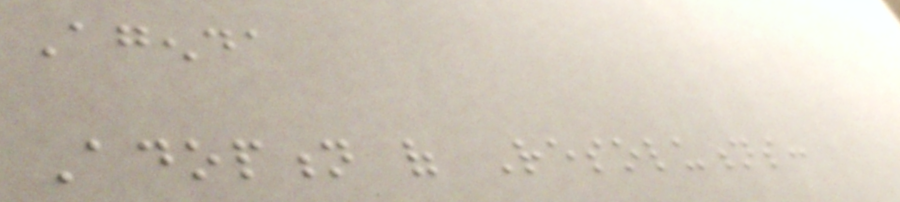Agenda
Adoption of Resolutions:
